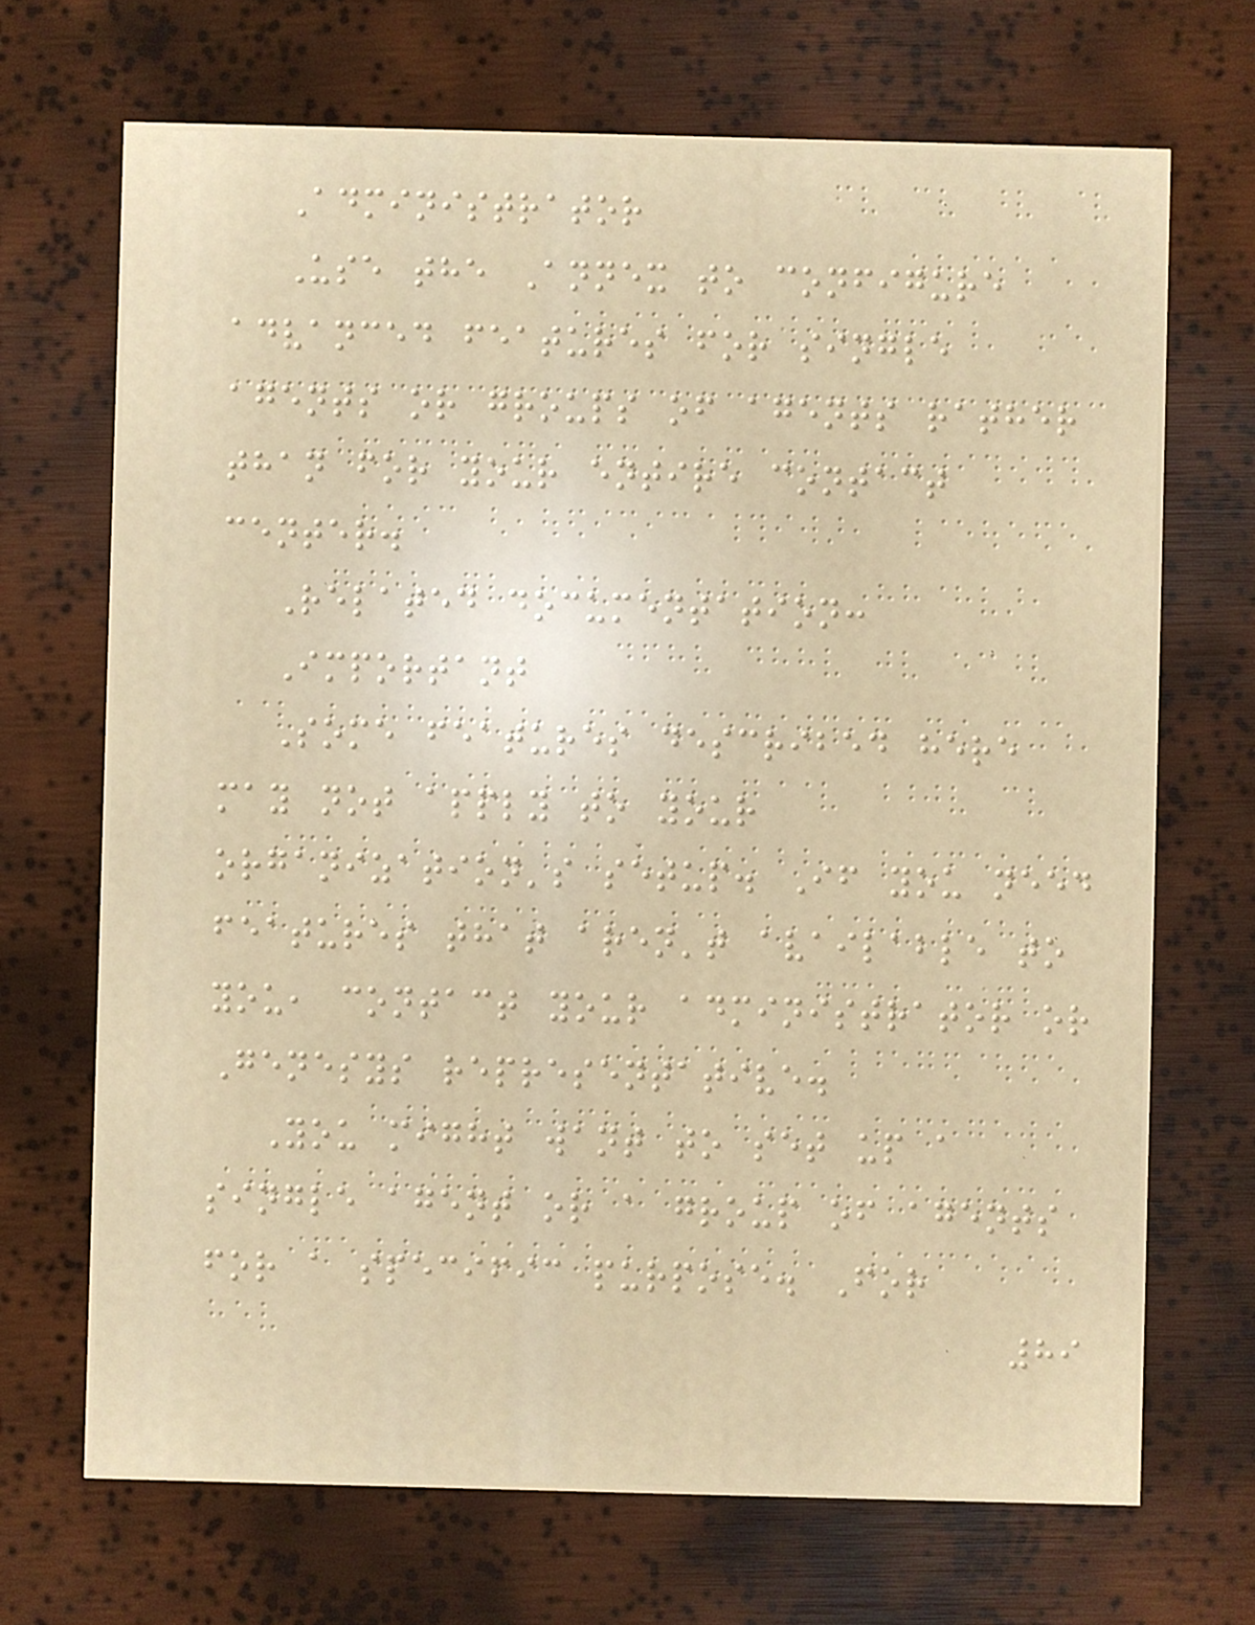Administrator
Use the Annex to configure
advanced features for single
agents or groups of agents rather
than for your entire contact
center.
Related documentation:
Important
Some features described here
may not apply to your
organization's setup. If you need
features that aren't available to
you, contact your administrator or
Genesys representative.
You might want to set up a
single agent or a group of agents
for a specific purpose. For
89
